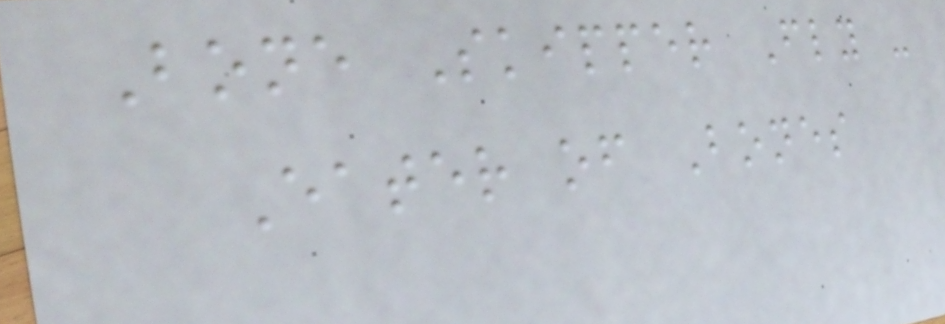Bone Skipper Fly -
Eater of Bones
